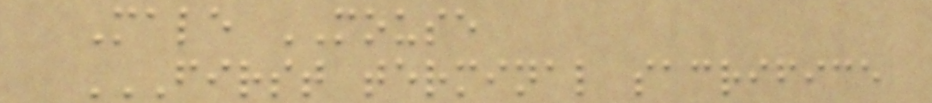Male MOUSE
FIRST TERMINAL SACRIFICE
